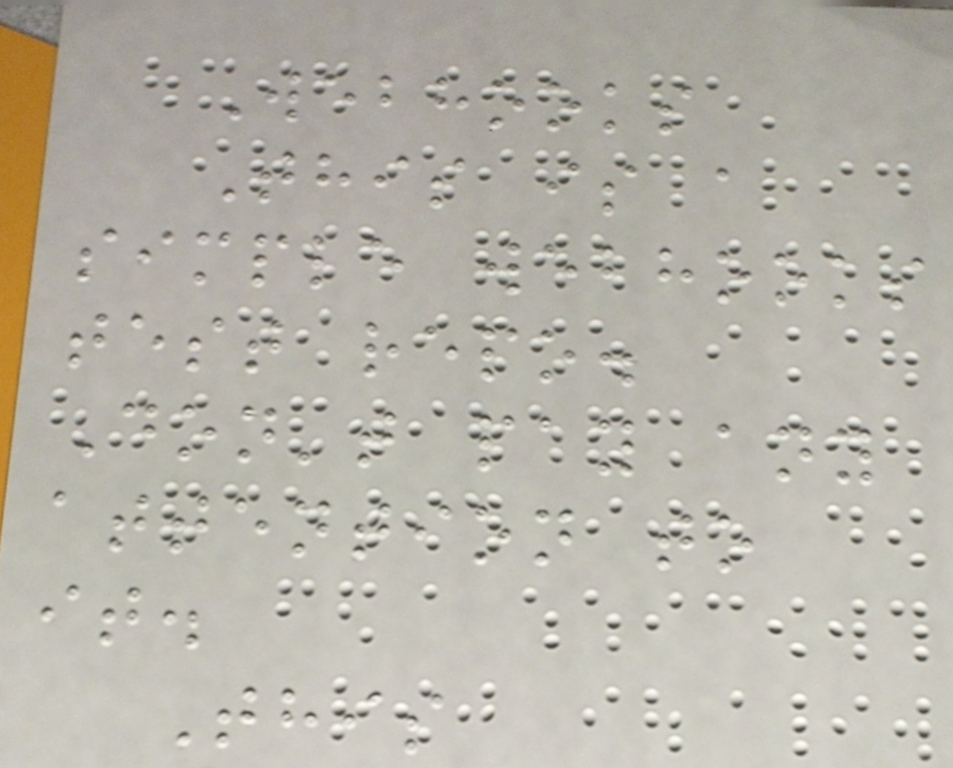Webhooks
This is a
simple webhooks
test repo.
Don't pay any
attention to
it.
This
